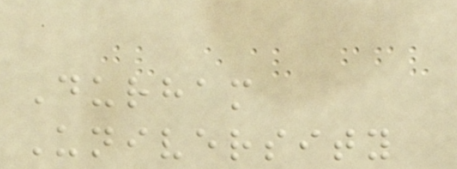Durham
University
